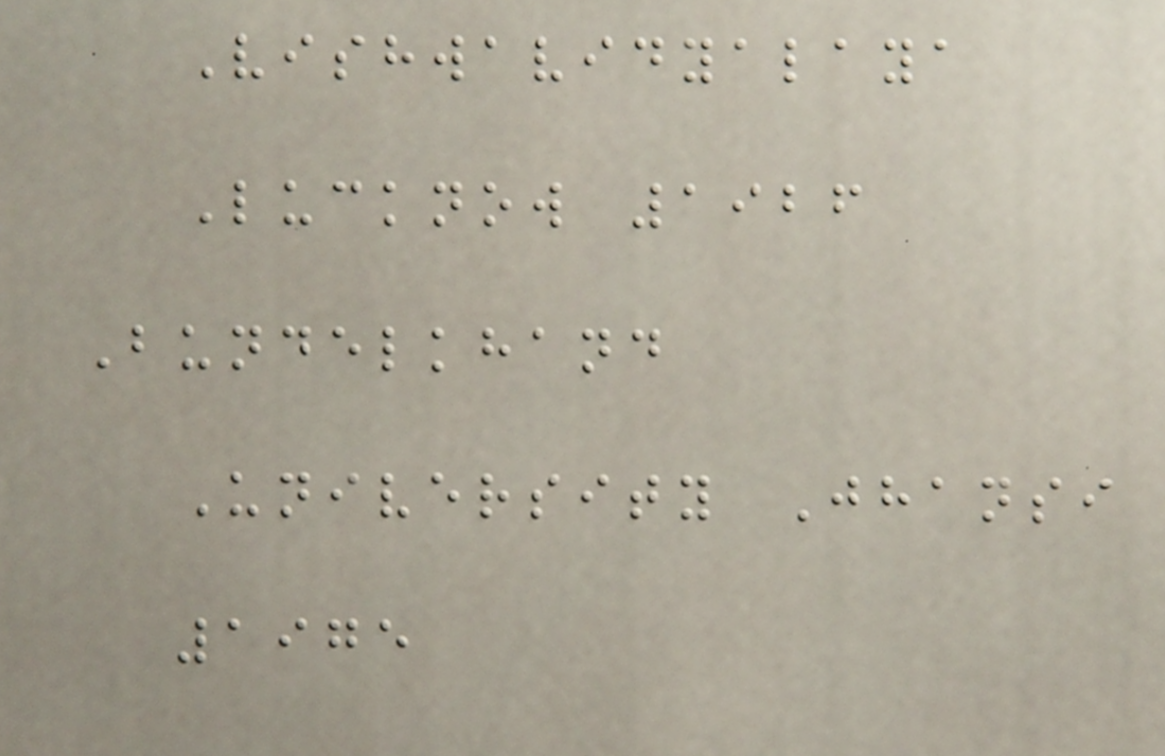Vishwavidyalaya
Lucknow 1926
Bundelkhand
University Jhansi
1975
